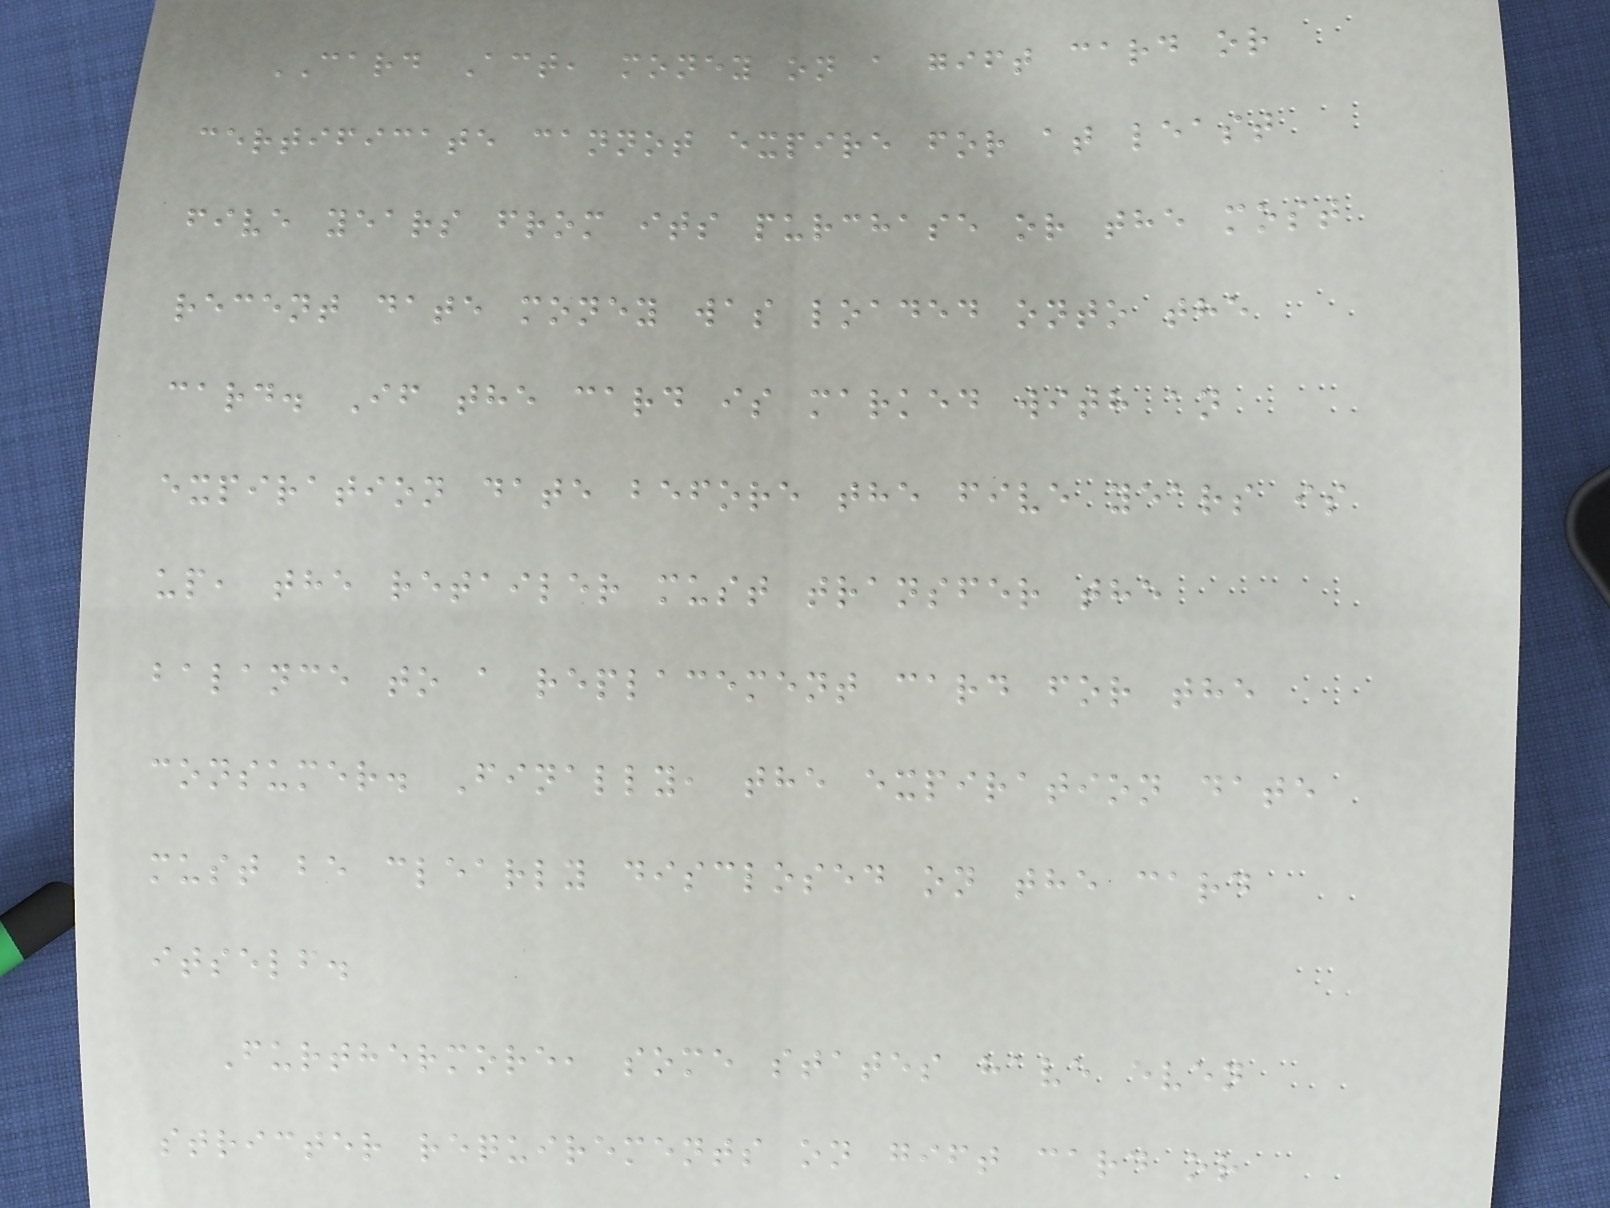CARD Act, money on a gift card or
certificate cannot expire for at least
five years from its purchase or the most
recent date money was loaded onto the
card. If the card is marked with an
expiration date before the five years is
up, the retailer must transfer the
balance to a replacement card for the
consumer. Finally, the expiration date
must be clearly disclosed on the card
itself.
Furthermore, some states have even
stricter requirements on gift card or
